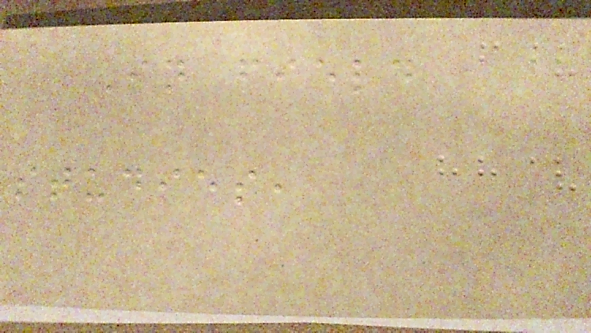In field
studies,
